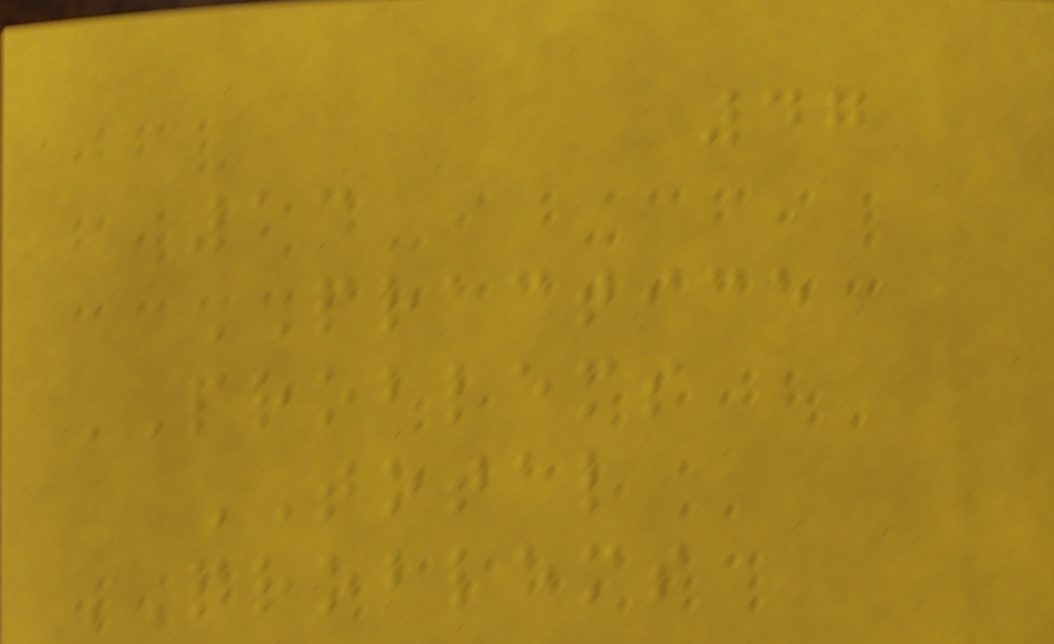47
13
PRACTICE
PROBLEMS
TOTAL
PROBLEMS
